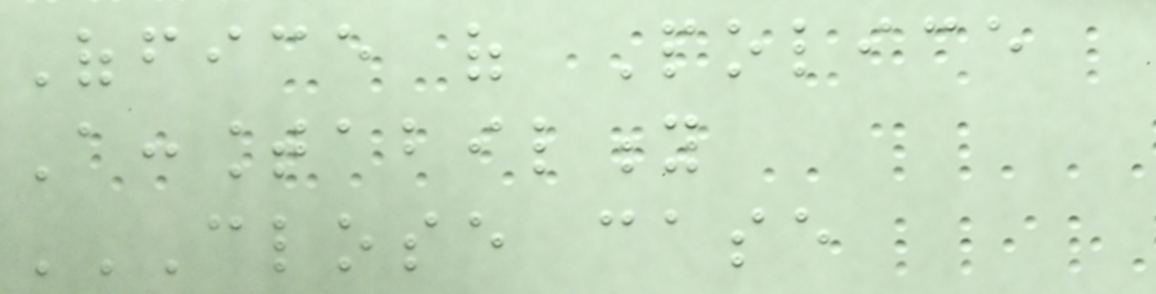Office of Police
Accountability
CLOSE CASE
